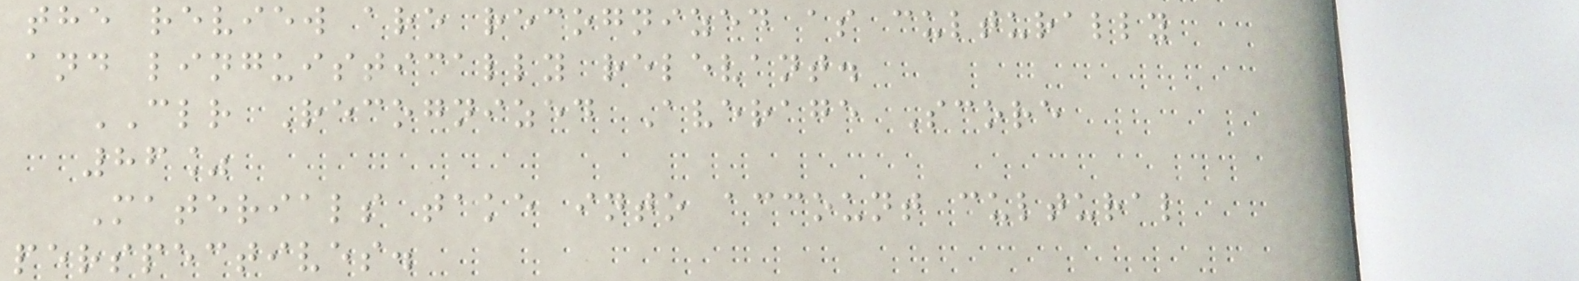the review are recognized as culturally
and linguistically relevant.
CLR Recognized Average Score
86%
Materials take into account cultural
perspectives.
